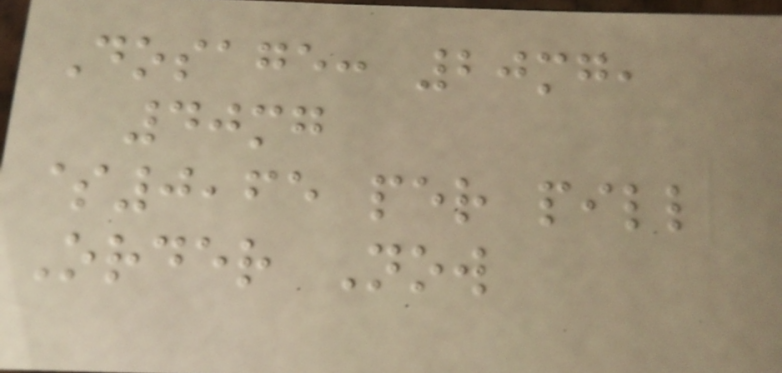Dosage: 20mg,
40mg
$0,65 per pill
Order Now
